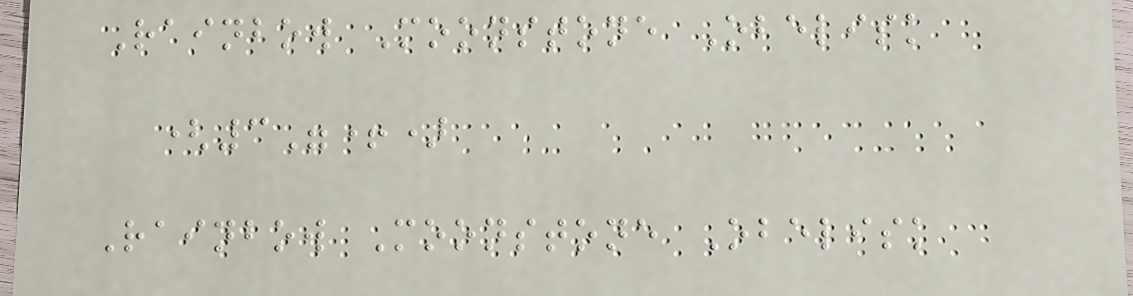Rainbow Moonstone Obelisk
(3"+)
Rainbow Moonstone Obelisk
